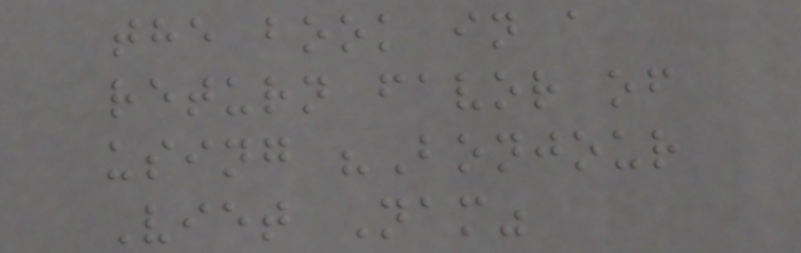the book in a
return favor of
using "Bonjour
Viet Nam"
